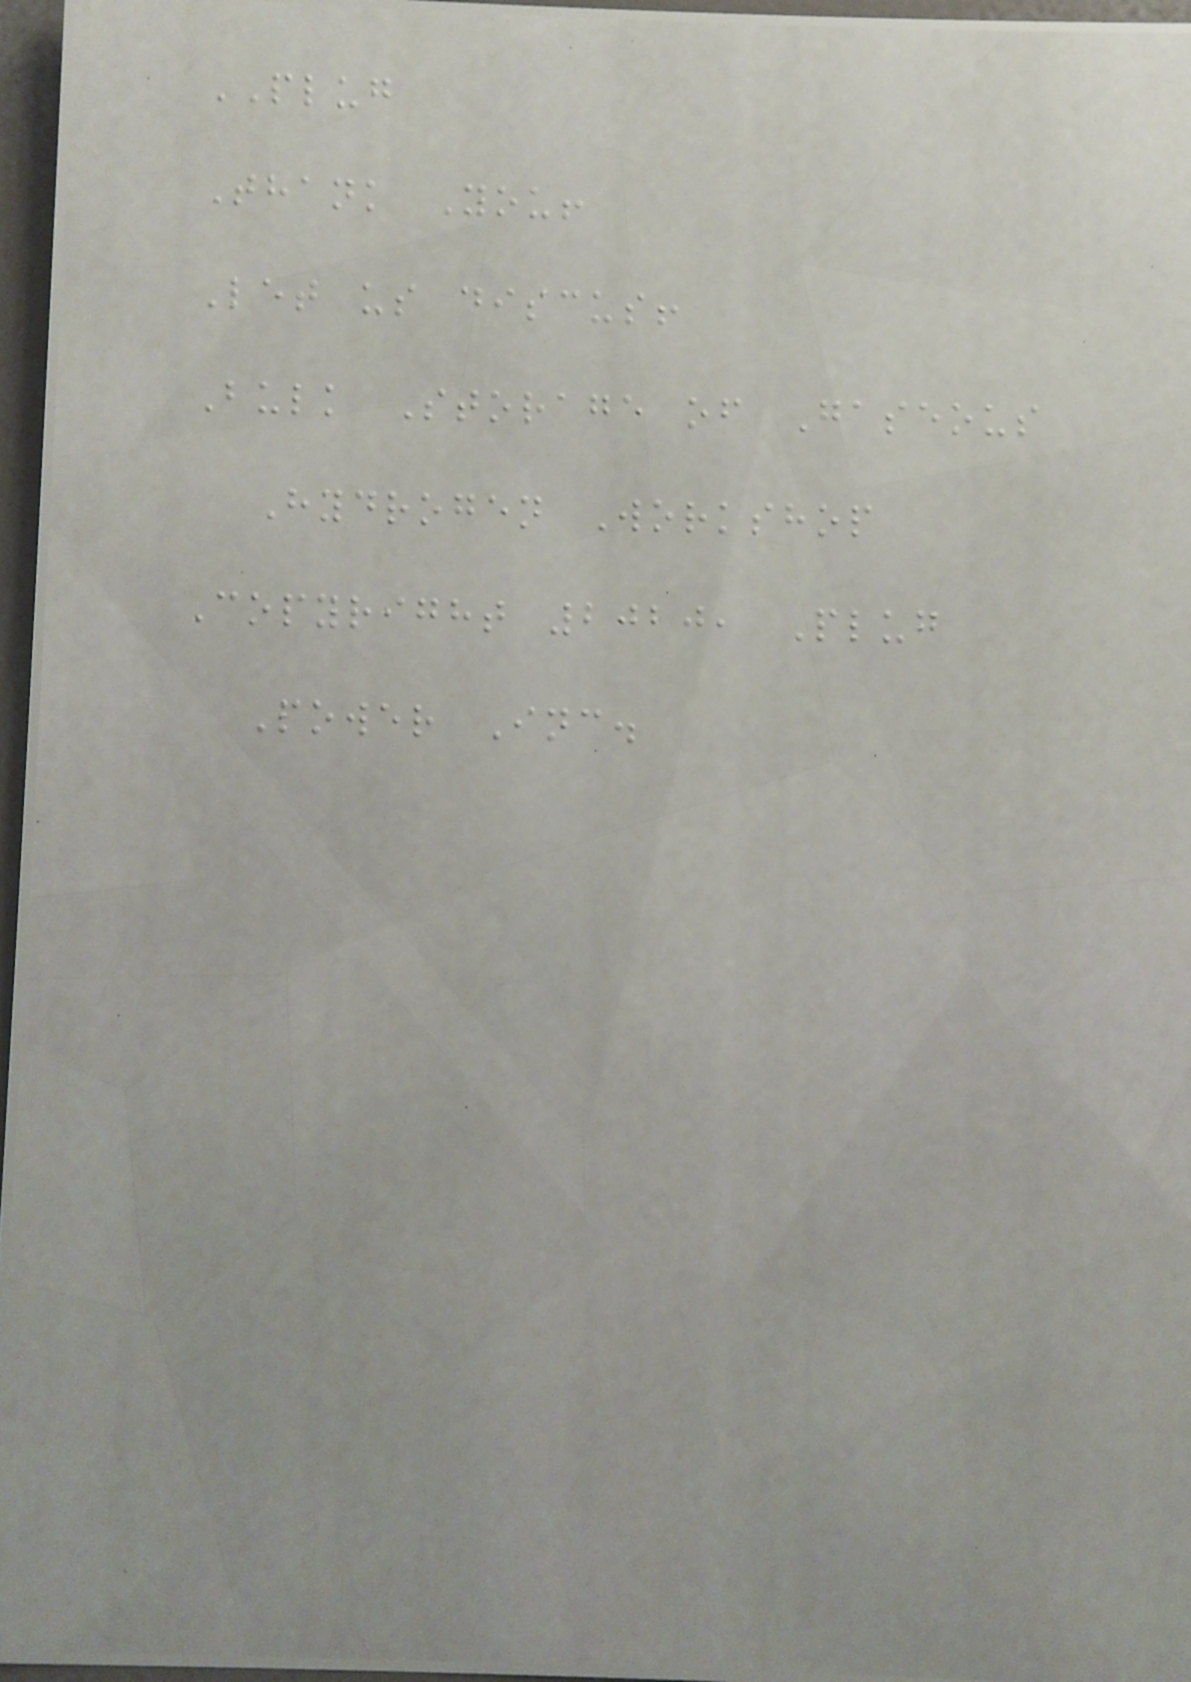PLUG
Thank You!
Let us discus!
Bulk Storage of Gaseous
Hydrogen Workshop
Copyright 2020, Plug
Power Inc.
